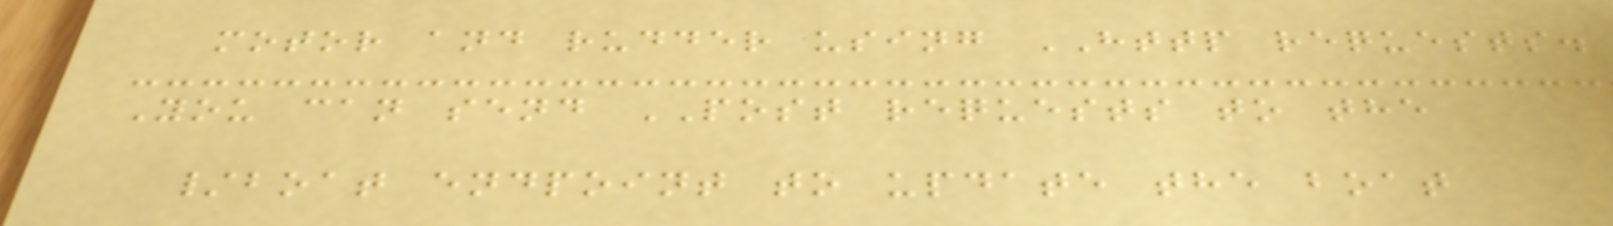motor and rudder using HTTP requests.
You can send POST requests to the
/boat endpoint to update the boat
